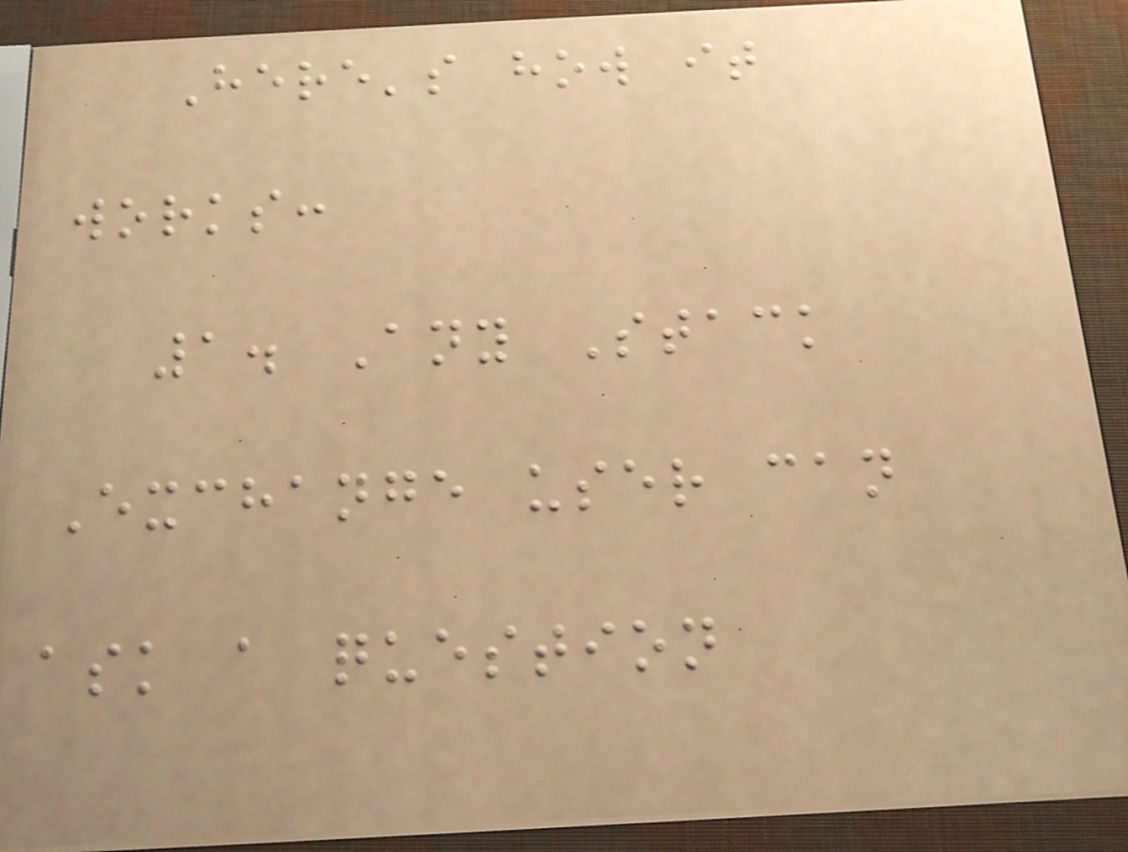Here's how it
works:
1. Any Stack
Exchange user can
ask a question
